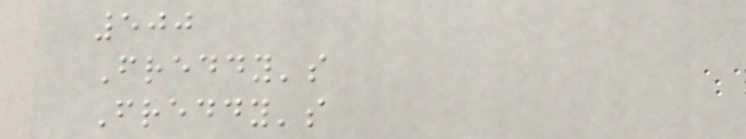500
Freddy's
Freddy's
